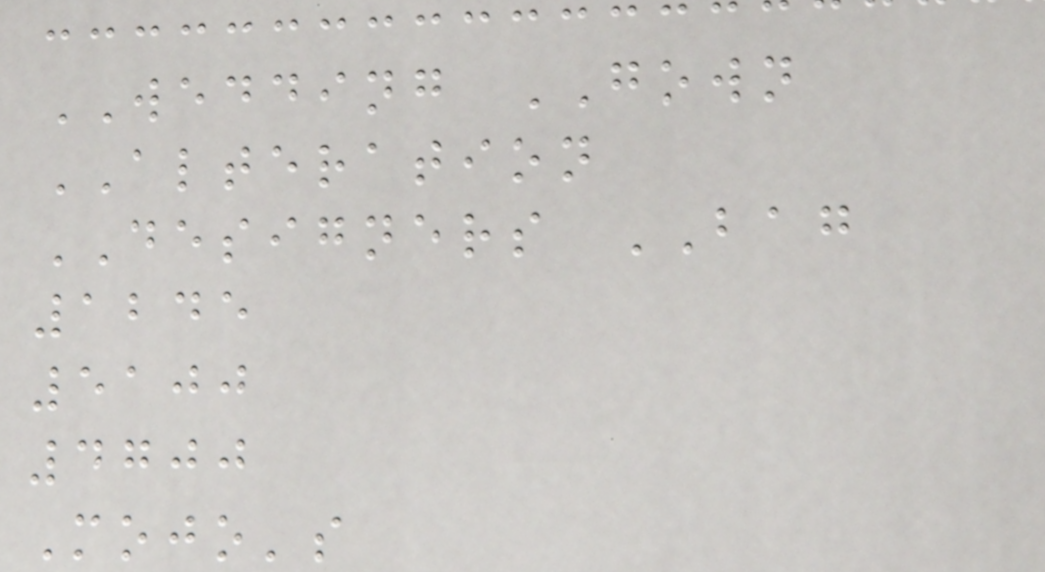WEDDING GOWN
ALTERATION
DESIGNERS BAG
1245
5100
4700
Mojo's
